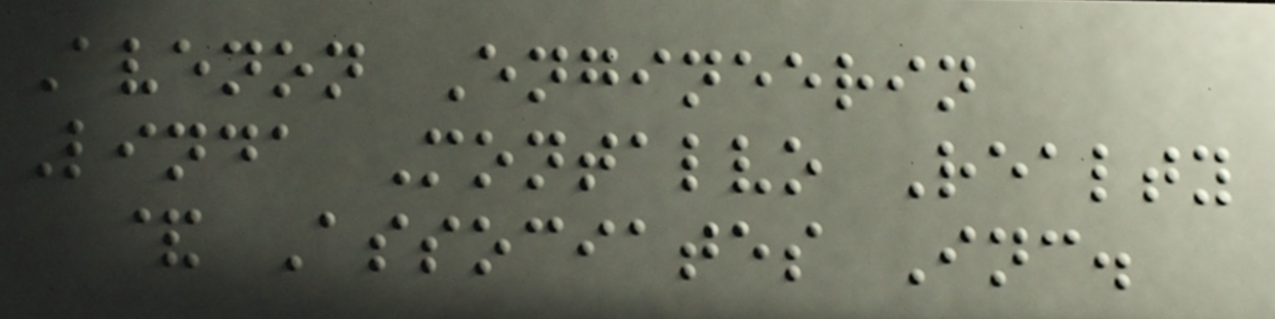Avenon Engineerin
Linda Montalvo Realty
& Associates Inc.
